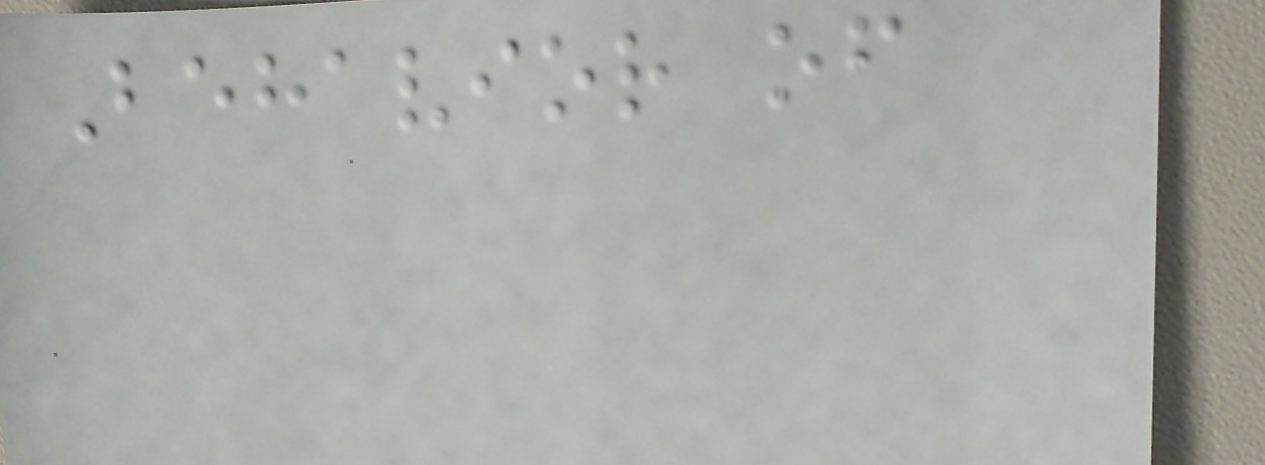Behavior of
